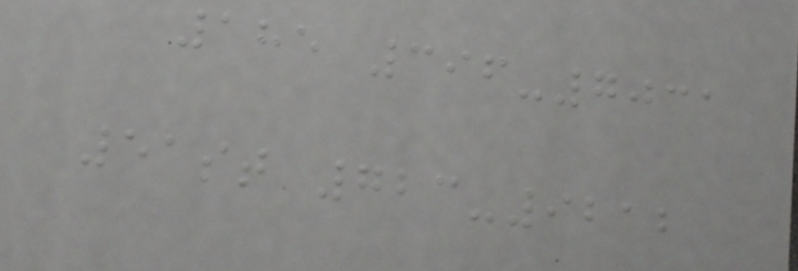185 396-7031
51st 723-9212
